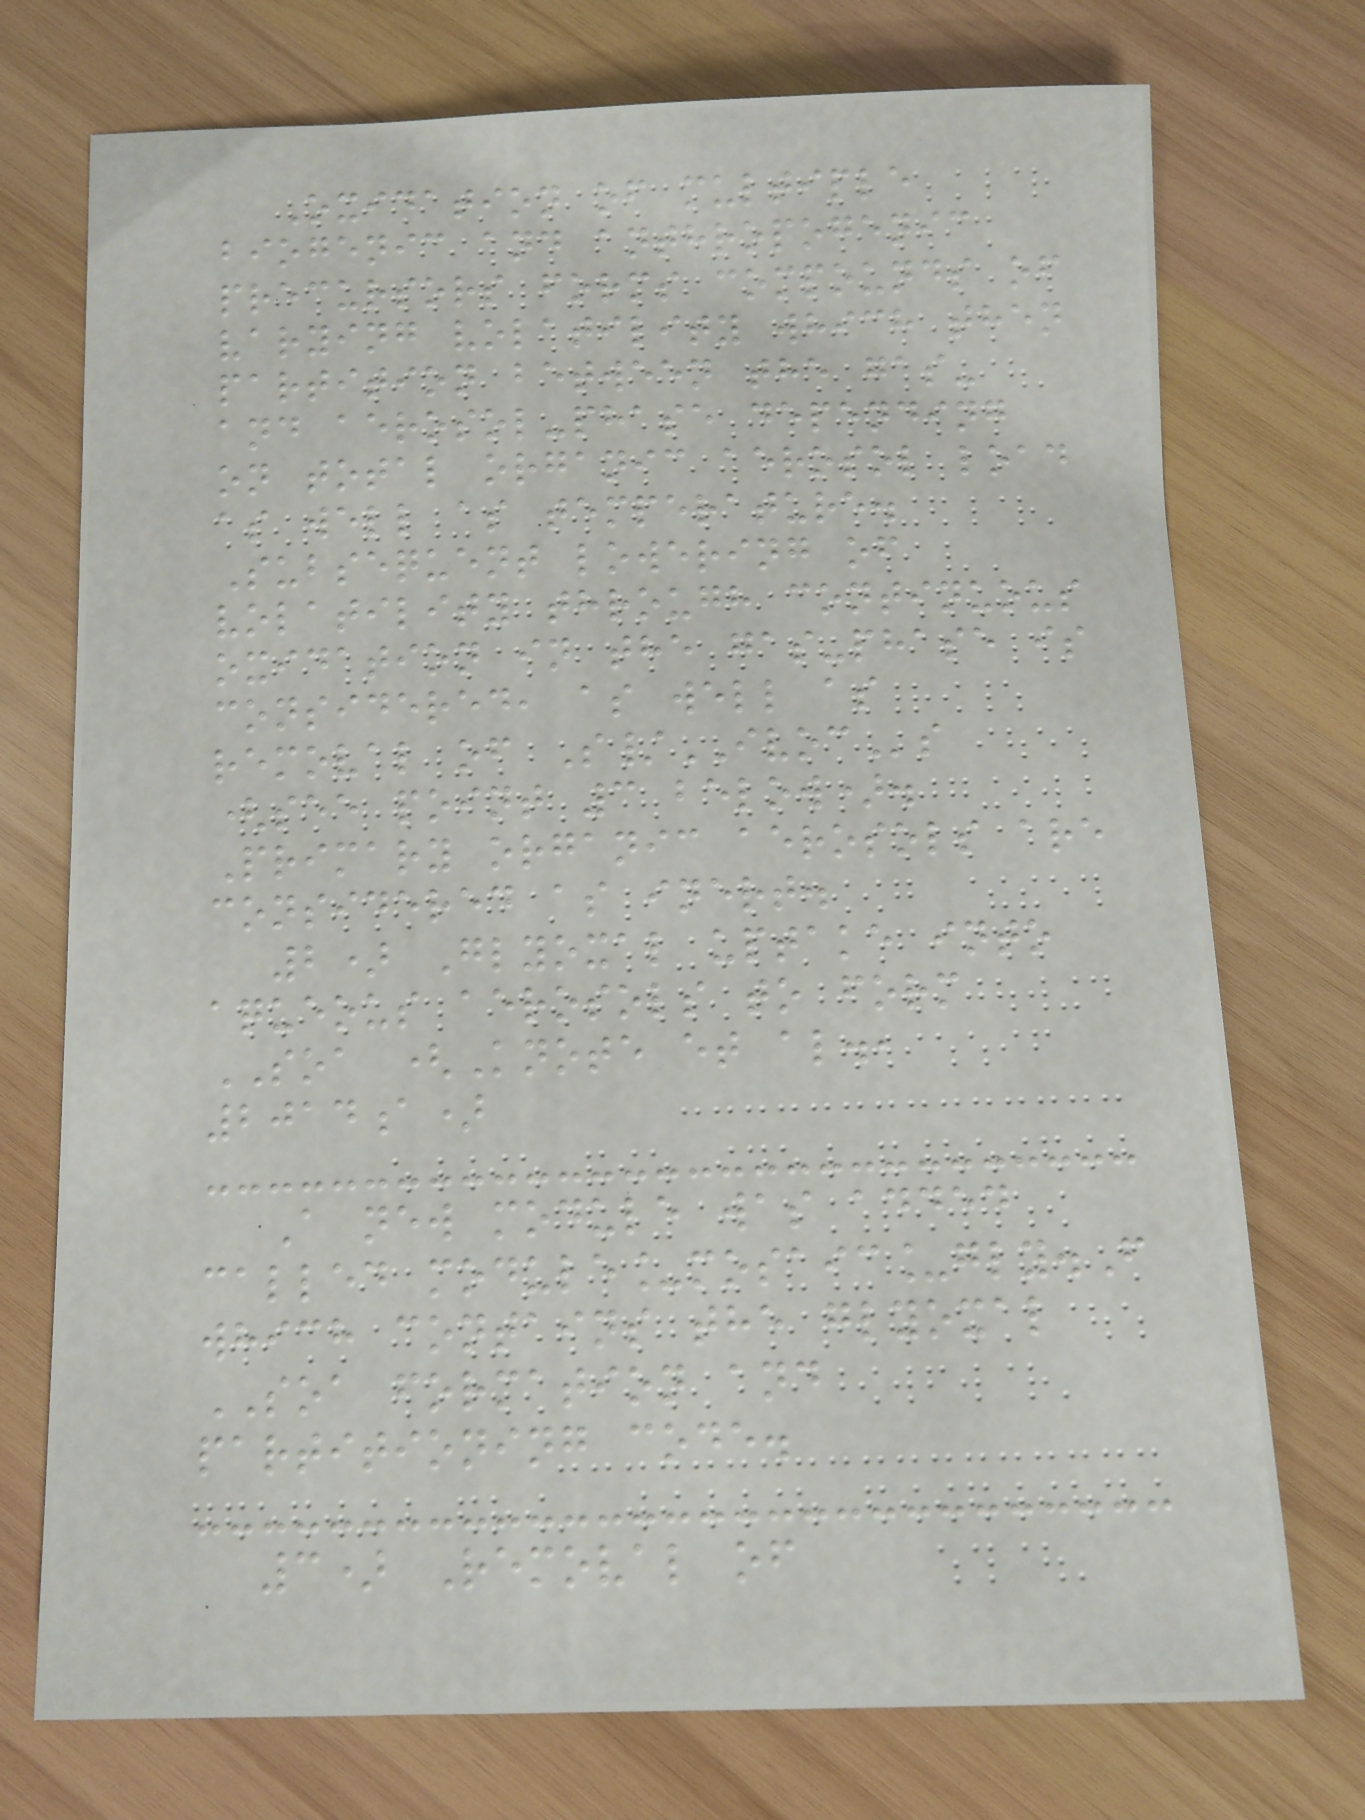Oxidation of multiple
biogenic and anthropogenic
precursors forms compounds of
varying volatility which then
partition between the gas-
and aerosol-phase depending
on total organic aerosol load
as well as temperature.
Subsequent lowering of
volatility through continuous
oxidation in the gas-phase is
considered, as well as
removal of S/IVOCs
(see point 3 below).
Primary organic aerosols are
considered as inert.
2) Glyoxal uptake into
aqueous aerosols to form
SOA (Knote et al.,
2014a)
A new module was added
called module_mosaic_gly.F
which contains the glyoxal
SOA formation and
partitioning code.
3) Removal of
